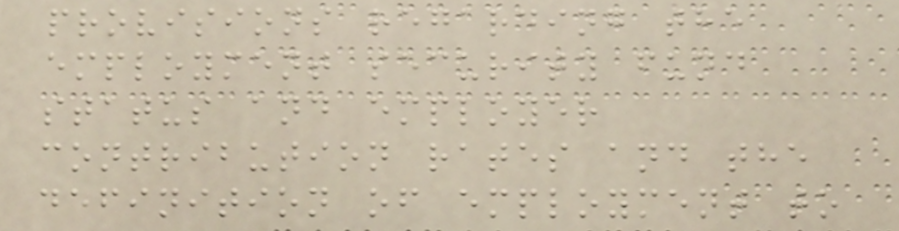provisions regarding the
employment security fund
status and employer
contribution rates and the
definition of employment to
